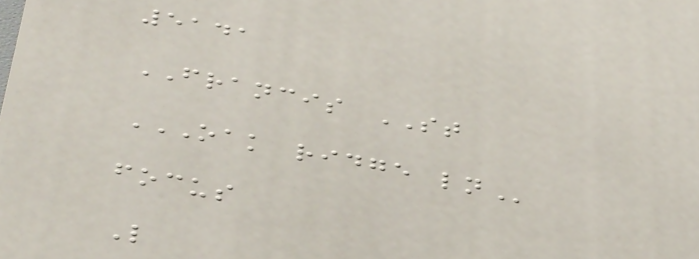5141
FRANCIS ST
OAK RIDGE LN
focus
L
